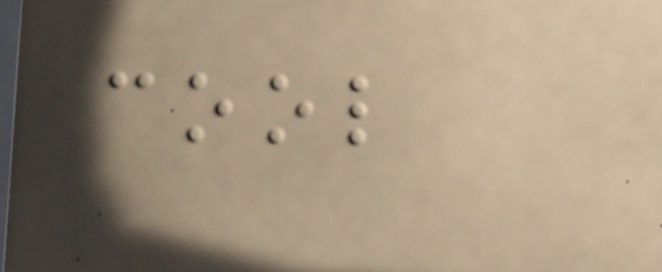cool
